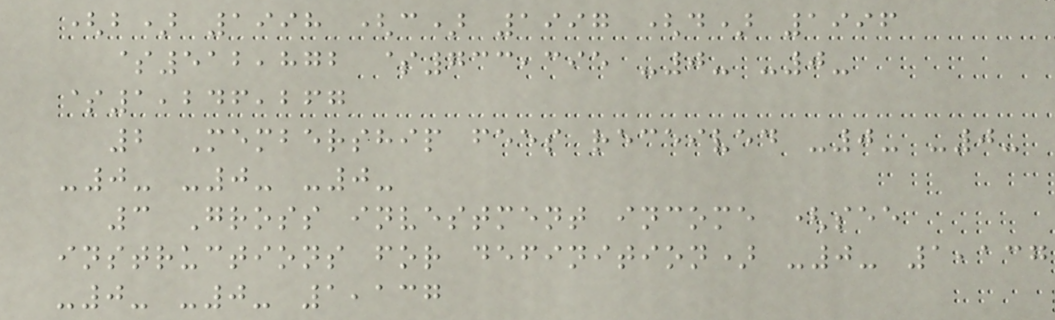(b) 1998 (c) 1997 (d) 1996
$512,872 $733,395 -0- -0-
$1,246,267
2 Membership fees received -0- -0-
-0- -0- -0-
3 Gross investment income (see
instructions for definition) -0- 1,137
-0- -0- 1,137
